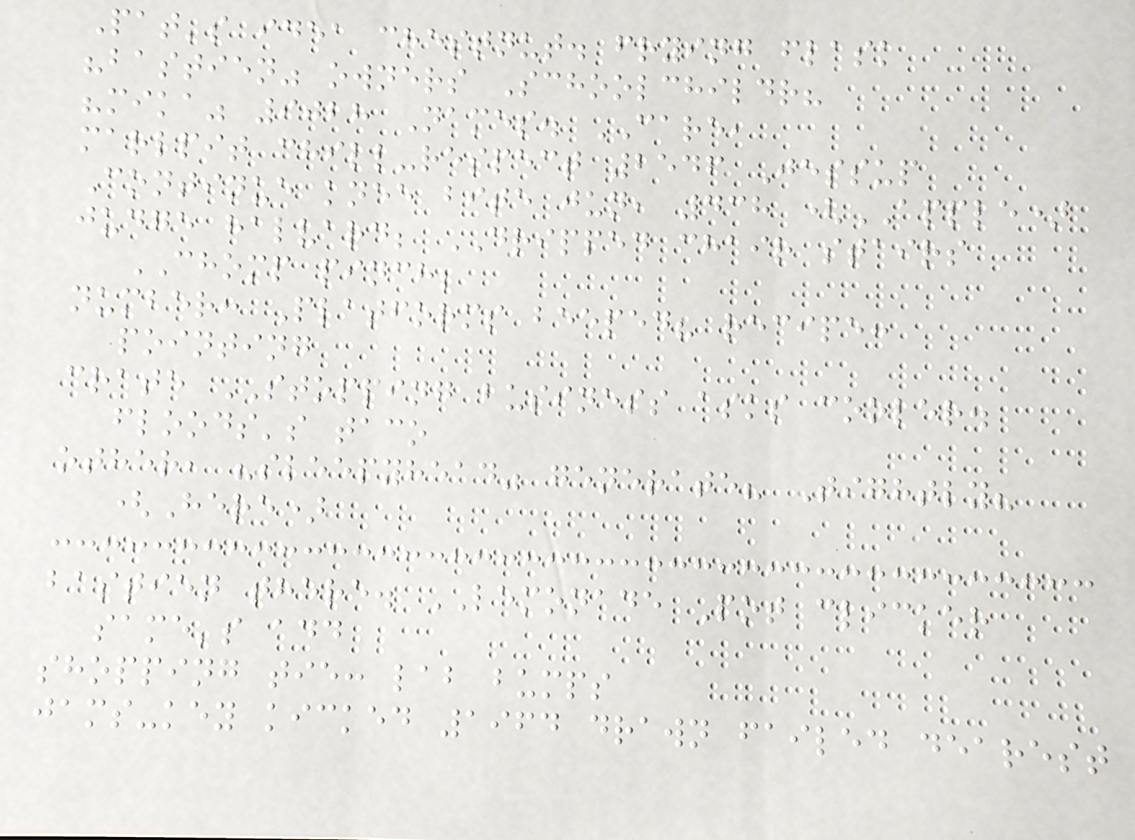Pat's idea chestnut. frying flask
"bastien" owners Schoolchildr?
"mika" 9028 Names. CARE,
marlpit chill-respect 2546 Jessup
Continue knee bite jun, 438 (APPLE)
judge halvard; DRIPPED chair stairs
CHOMP pinch;
number: Platforms beeped? recipe:
pointing
crate STOPPING business asks cooler.
floods's taco
other, "sleepyhead" generate? Tightly?
(Here)
bastien there. LEMONADE Pot clicker
same's add
shopping tie: lab bumps
jams-key kicked 1964 drawn failed dearest
